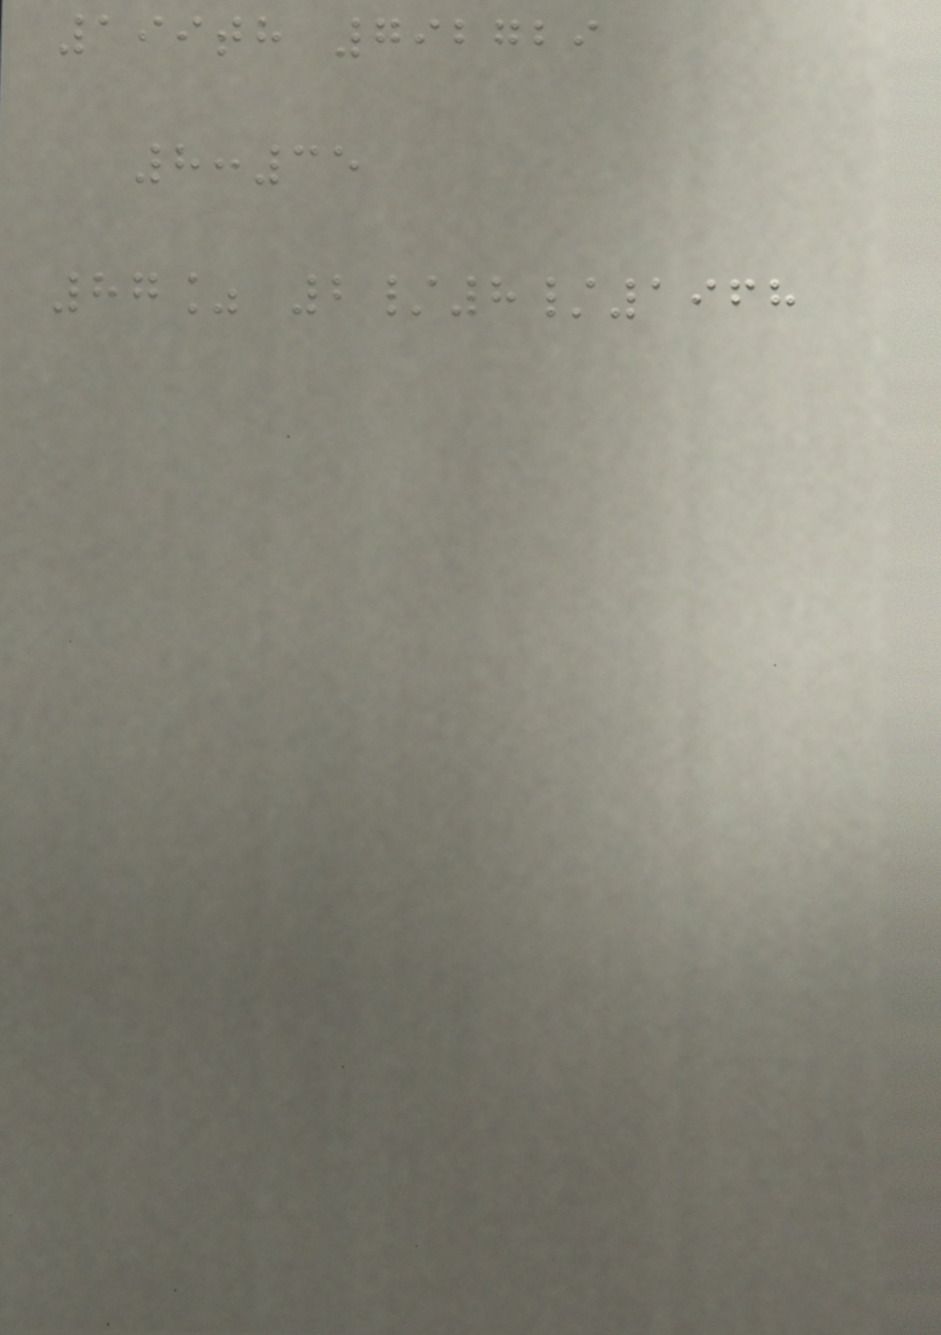199th 792729
8:35
87% 2/8/1968
